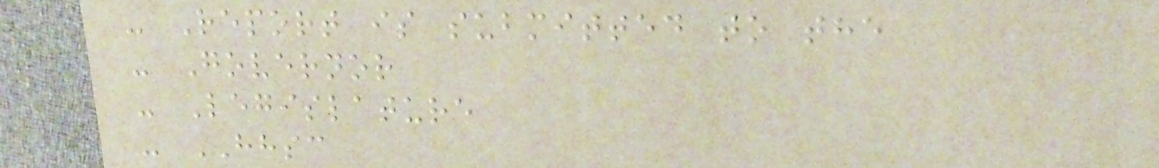- Report is submitted to the
- Governor
- Legislature
- HHSC
